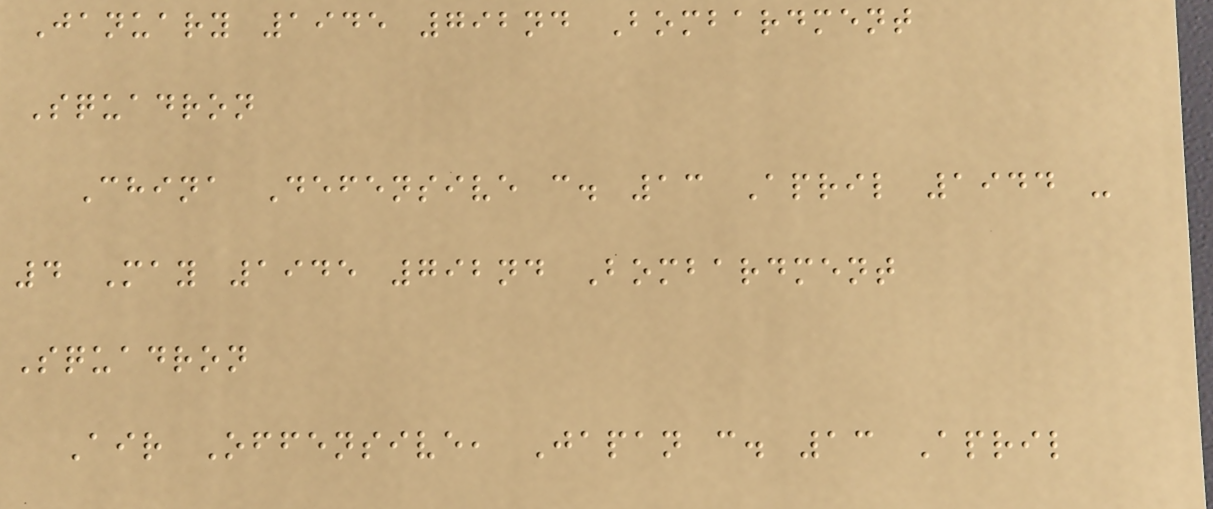January 1945 792nd Bombardment
Squadron
China Defensive c. 13 April 1944 -
4 May 1945 792nd Bombardment
Squadron
Air Offensive, Japan c. 13 April
